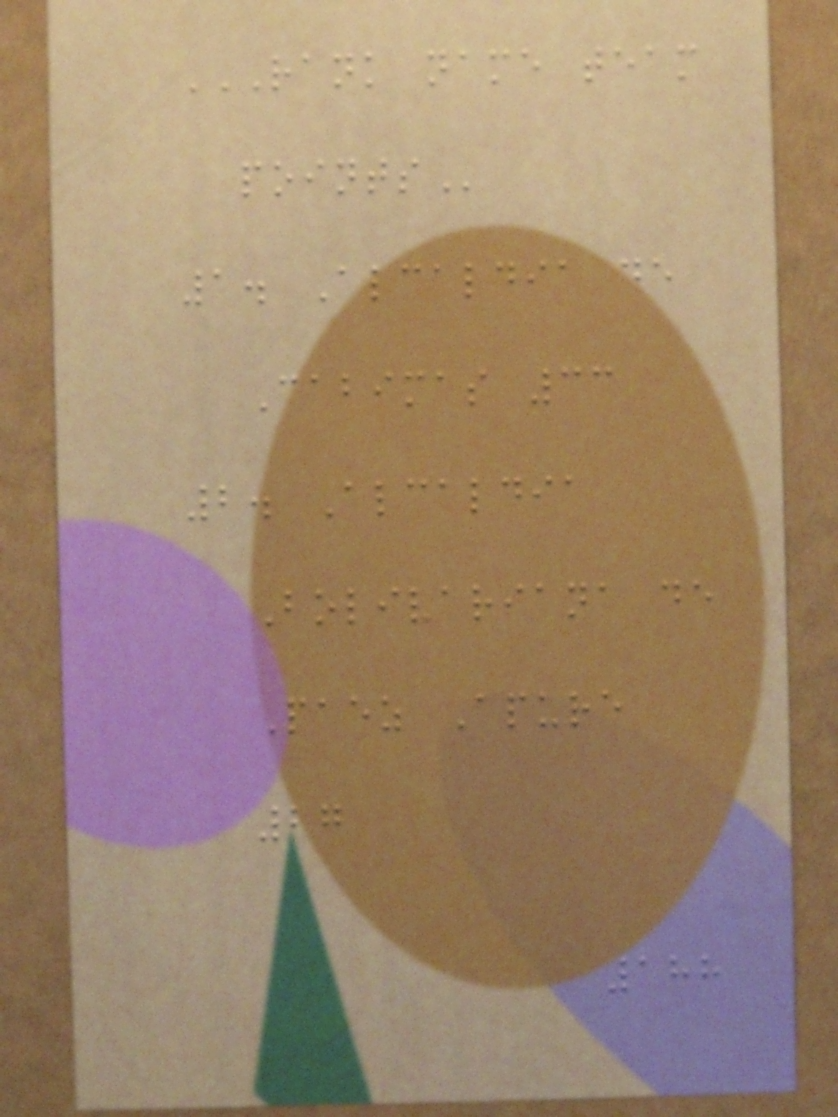RANK NAME TEAM
POINTS
1. Alcaldia de
Cabimas 33
2. Alcaldia
Bolivariana de
Paez Apure
27
188
